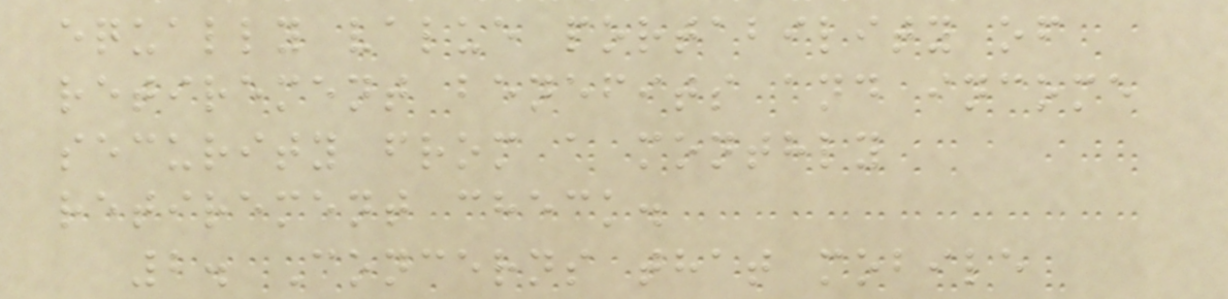equally value portability of
retirement benefits and income
security from a monthly
retirement check.
2. Concerns that mobile
